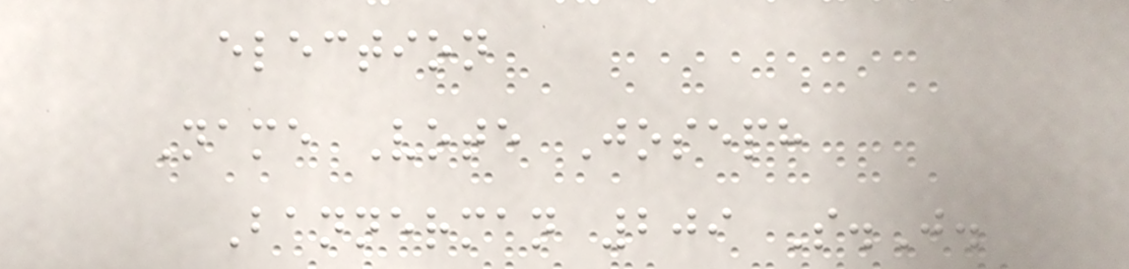election
Name Vote Joseph
Bannerman 209 S.J.
